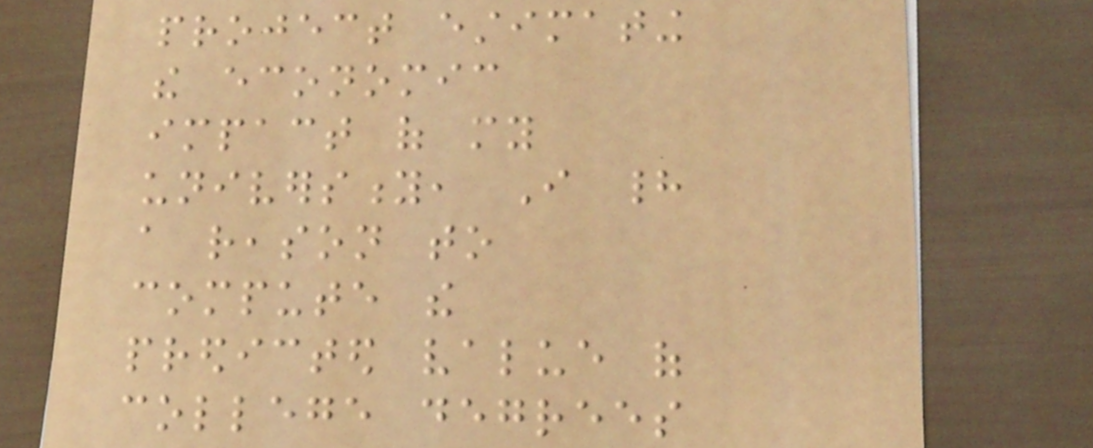project estimating
the economic
impact of my
university, I had
a reason to
compute the
predicted value of
college degrees
